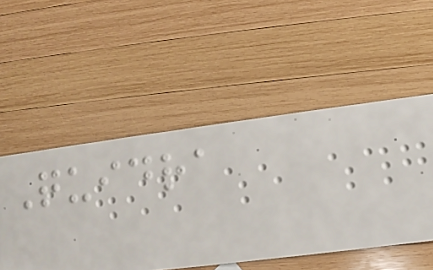Quidra
